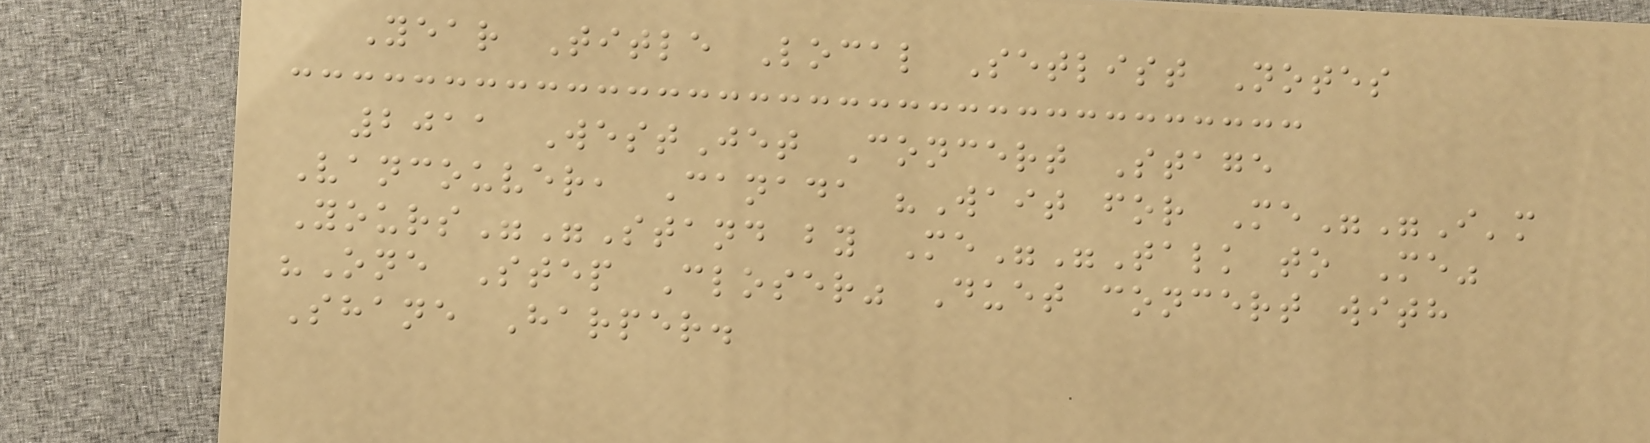Year Title Local Setlist Notes
2011 WestJet Concert Stage
Vancouver, Canada "Wait for Me""I'm
Yours""Stand by Me""Talk to Me"
"One Step Closer" Duet concert with
Shane Harper.
